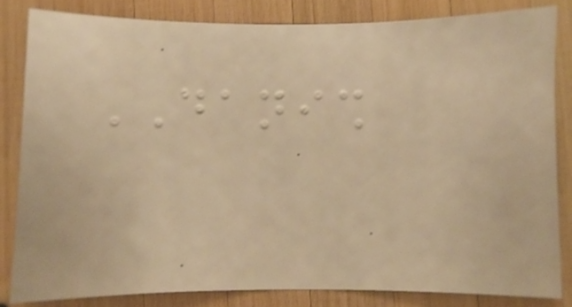DANISH
